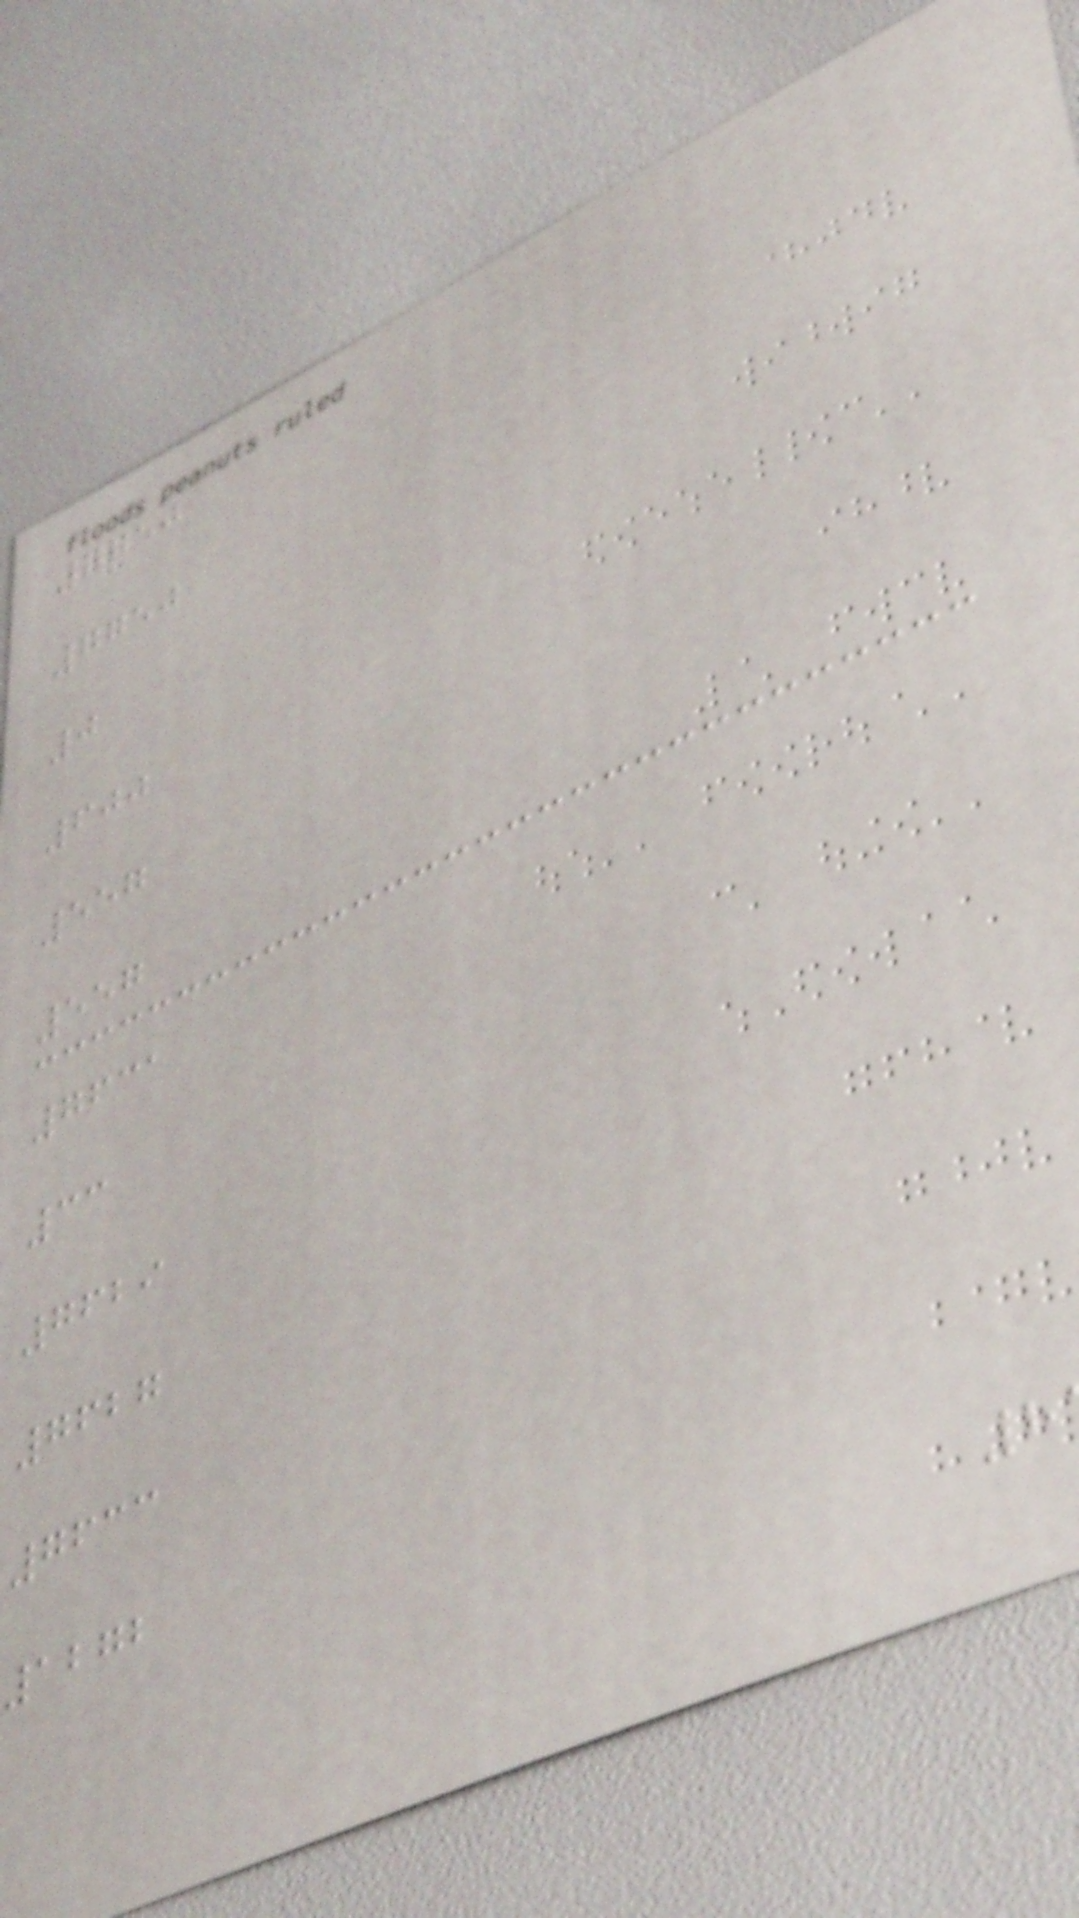7750
7750
0
600
557
557
7631
33
7629
7627
7633
1272
